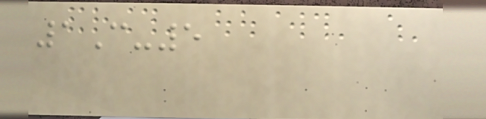1C-5
